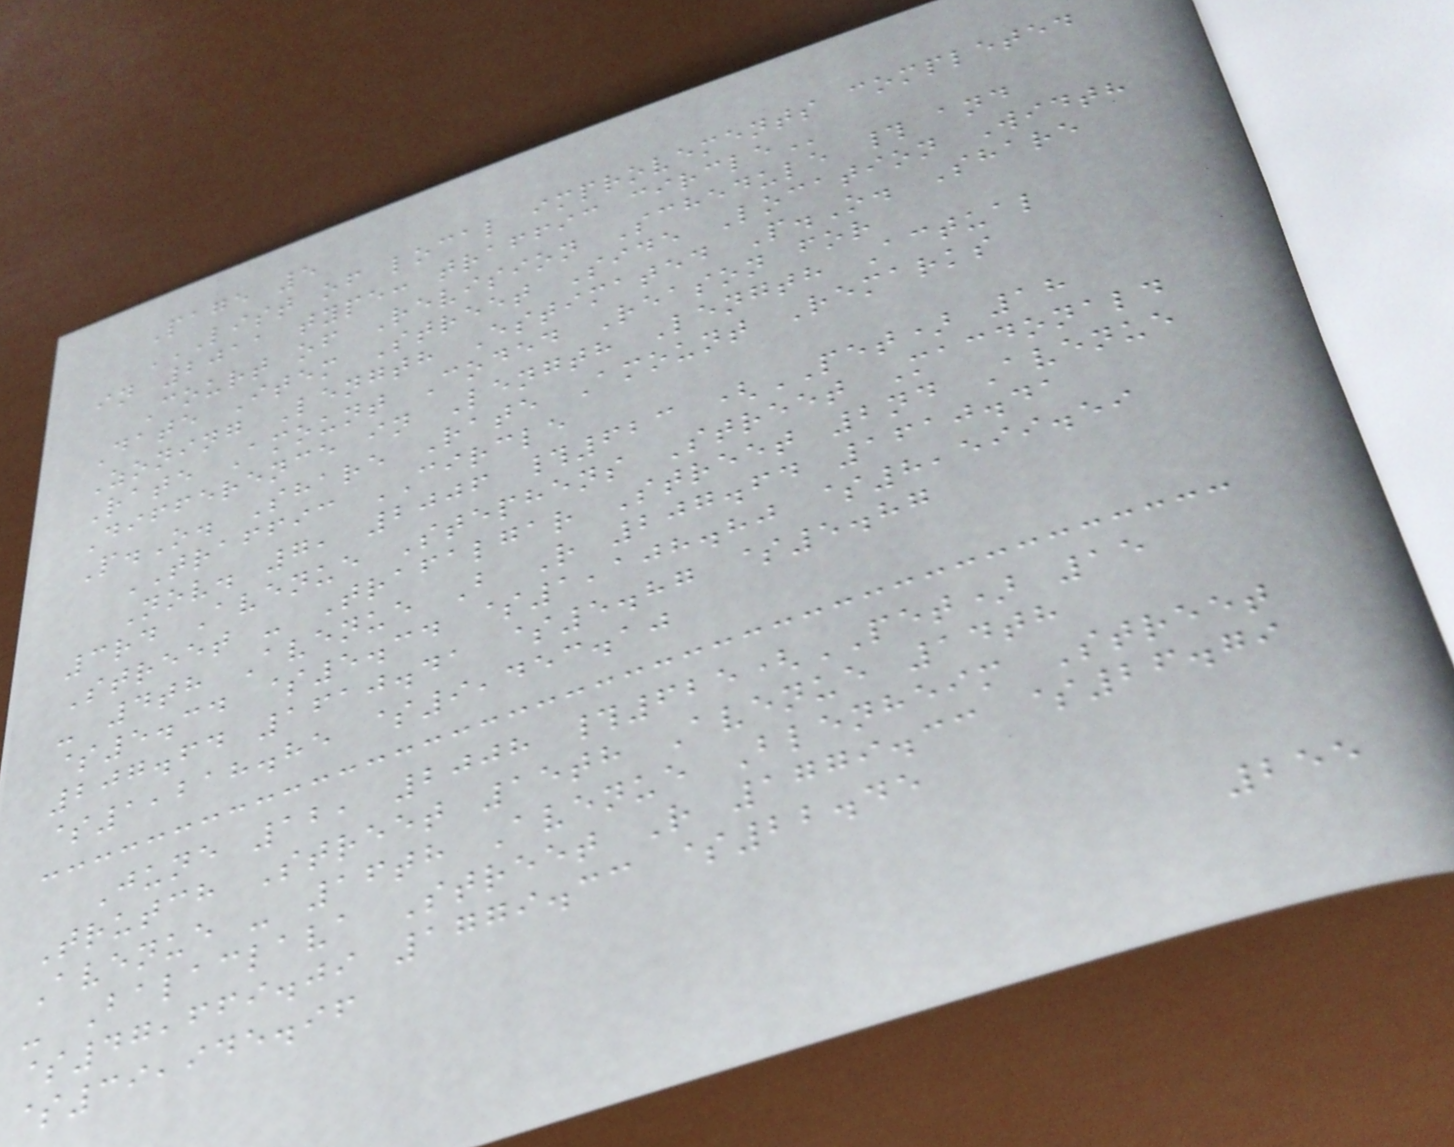Page 5
LIST OF LOCAL IMPROVEMENTS COMPLETED
IN 2011 TYPE: TRAFFIC CIRCLE
Court of Revision Schedule # and
Date Item Street Side Location Width
Zoning Length Estimated P.O. Share
Rate Amount Coded Reason for
Difference in Length Length Actual
P.O. Share Rate Amount Remarks
TRAFFIC CIRCLE
Nov. 7, 2006 #623 (PET) 18
3rd Avenue Stephens Street Macdonald
Street - Trafalgar Street 2nd Avenue
- 4th Avenue B R 207.64 1610.41
$5.34 $5.34 $1,108.80 $8,599.59
207.64 1610.41 $5.87 $5.87
$1,218.85 $9,453.10
June 12, 2008 #625(PET) 15
Trutch Street 15th Avenue 14th
Avenue - 16th Avenue Blenheim Street
- Balaclava Street R 1779.33 $26.79
$47,669.09 1779.33 $22.45
$39,945.96
255
